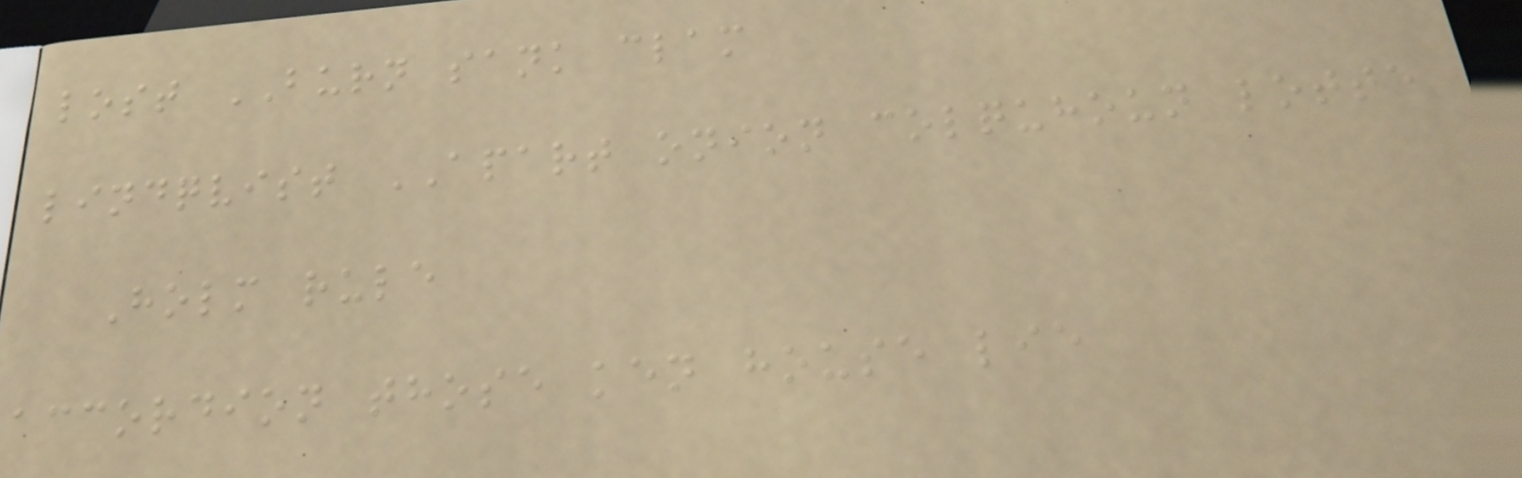lost BURN sank clam
lindqvist APART onion colquhoun lotte
Holm rule
accordion those ken house lie
